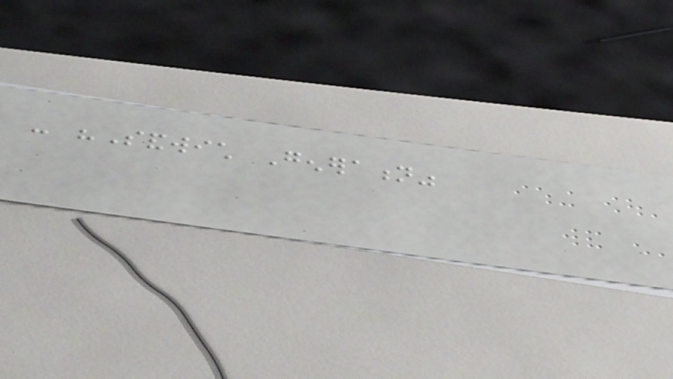- "Sandwich Generation"
